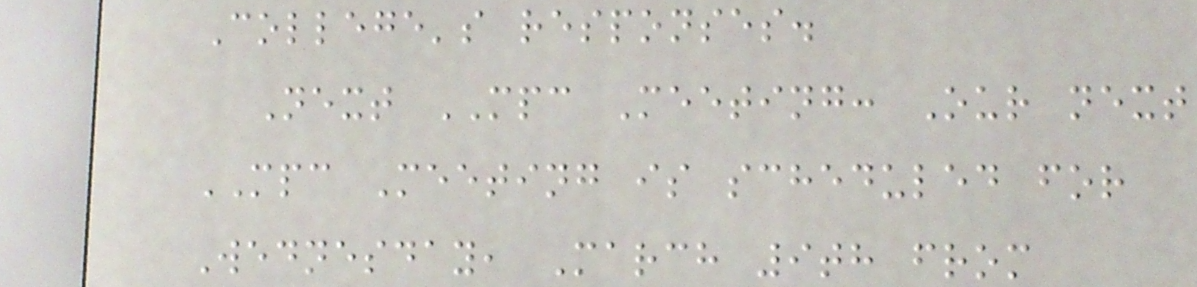College's responses.
Next MPC Meeting: Our next
MPC Meeting is scheduled for
Wednesday, March 9th from
